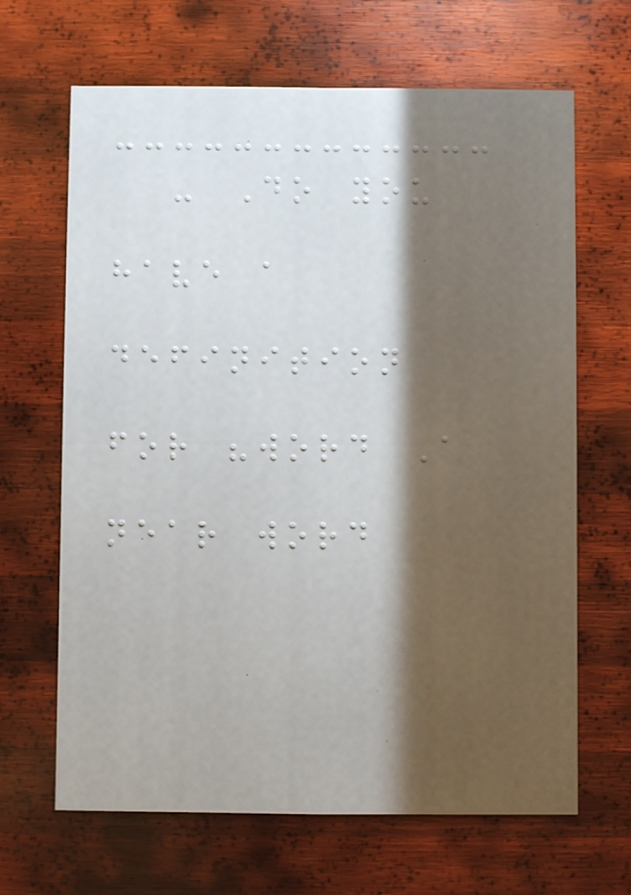- Do you
have a
definition
for "word A
near word
